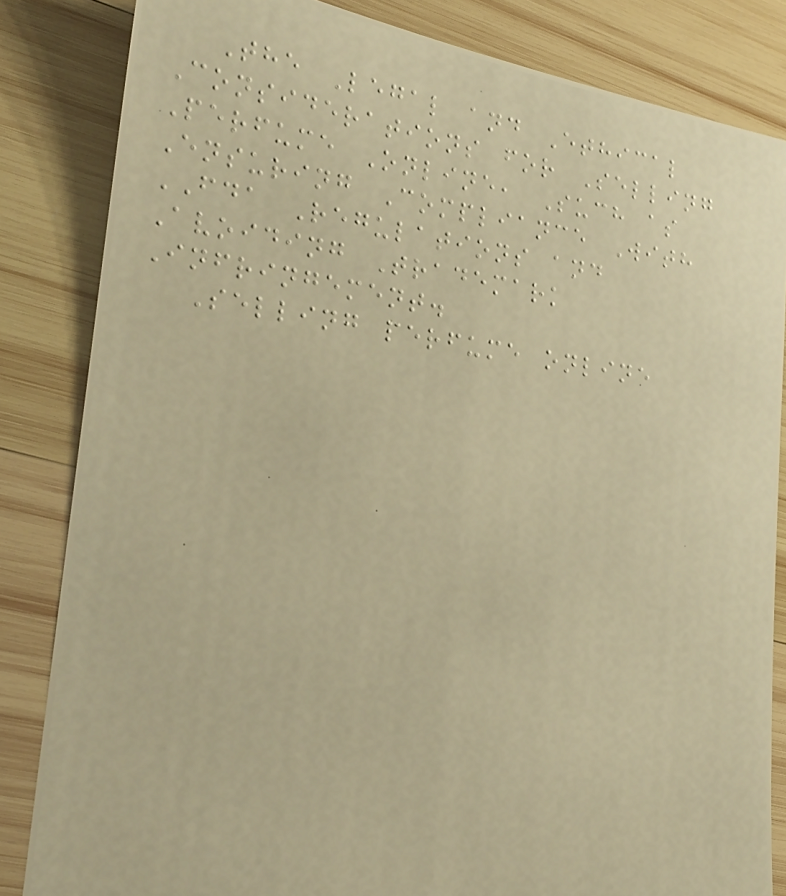The Legal and Ethical
Considerations for Selling
Perfume Online, Such as
Ensuring Compliance With
FDA Regulations and
Avoiding Trademark
Infringement.
Selling perfume online
